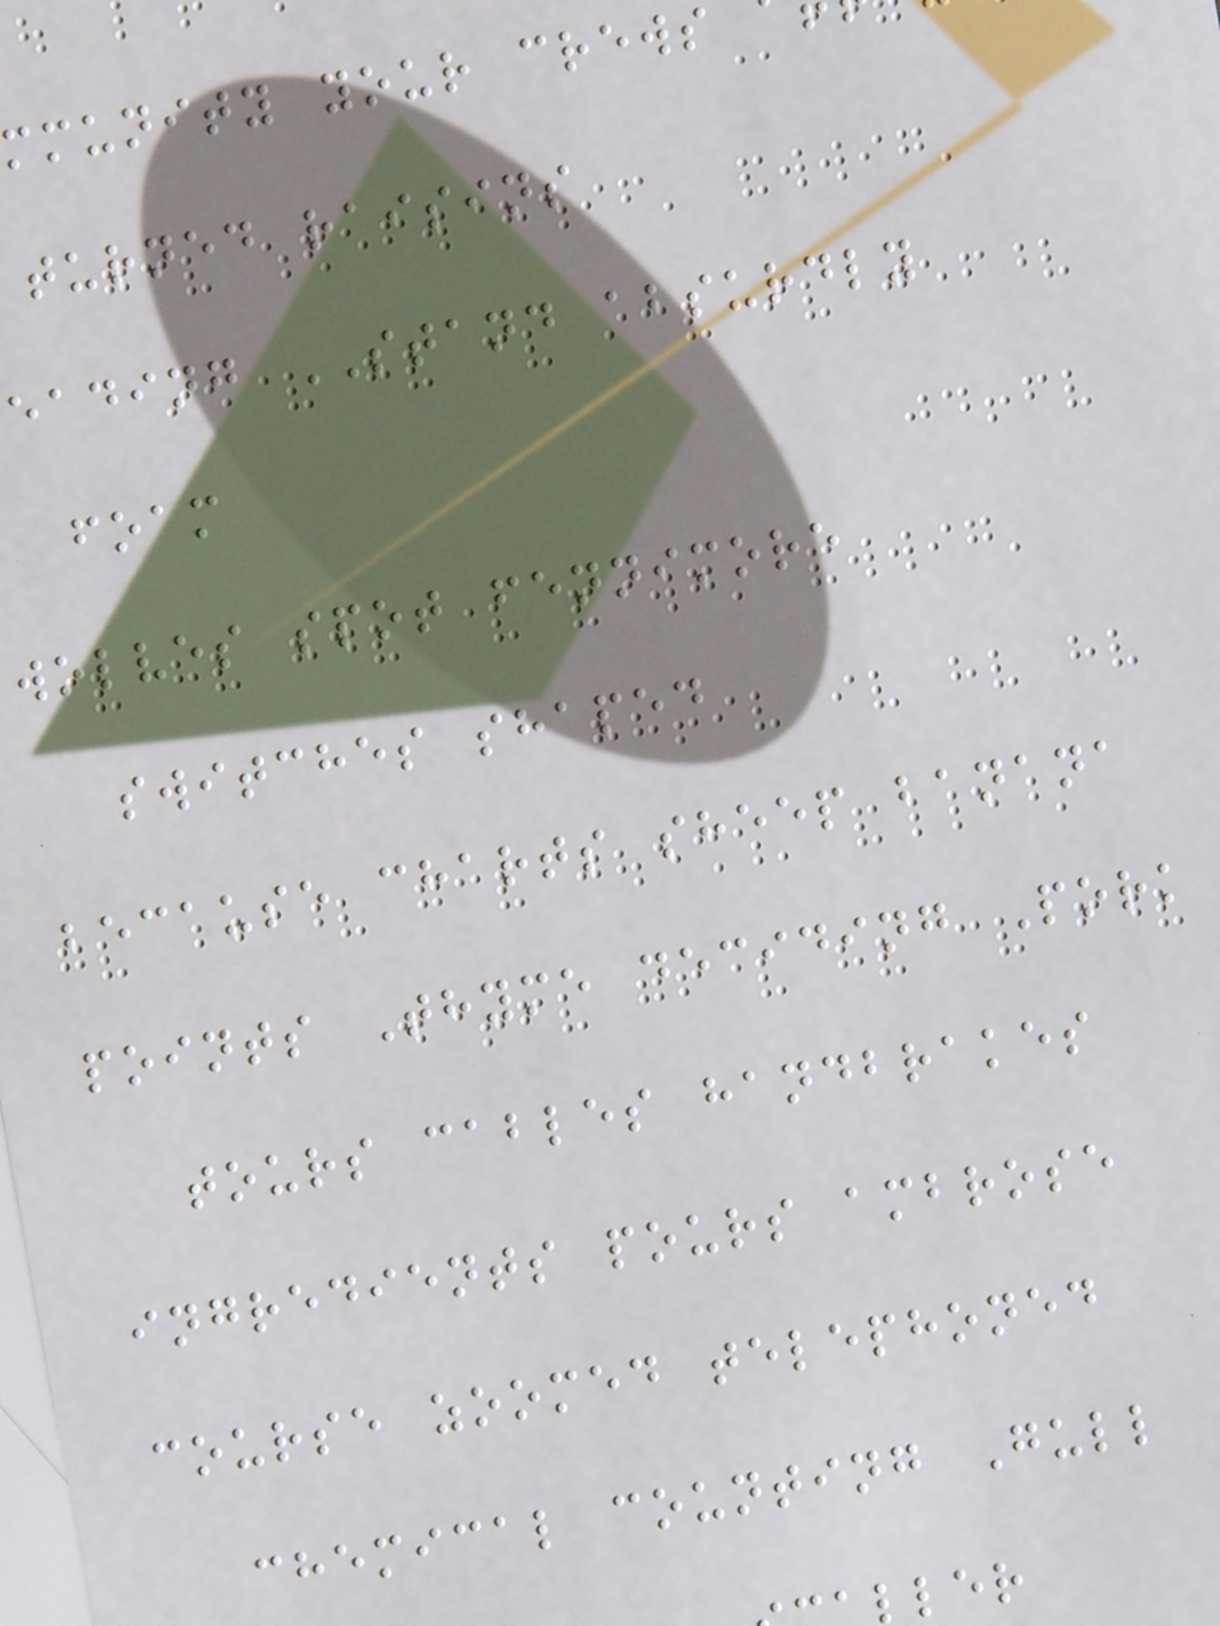mmunity your crews
turned raisins
eading STAND absurdly
foam
wolves spot fennimore
switches shaped
because charts sheep banana
points Thyme deciding Pork
tours cables handbrakes
ingredients pours ambrose
course zoomed telephoned
chemical counting Gull
